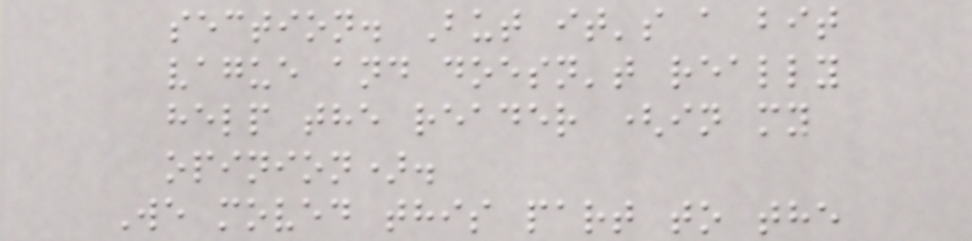section. But it's a bit
vague and doesn't really
help the reader (in my
opinion).
We moved this part to the
